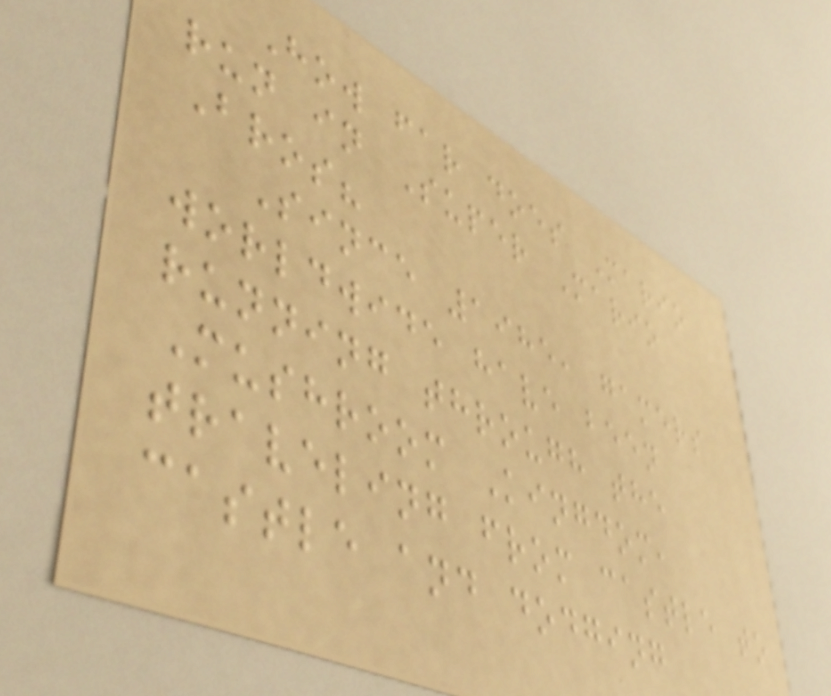How far does Mario
run in Super Mario
Bros?
Since 1985, gamers
worldwide have been
running through the
Mushroom Kingdom,
traveling from castle to
castle and dodging
